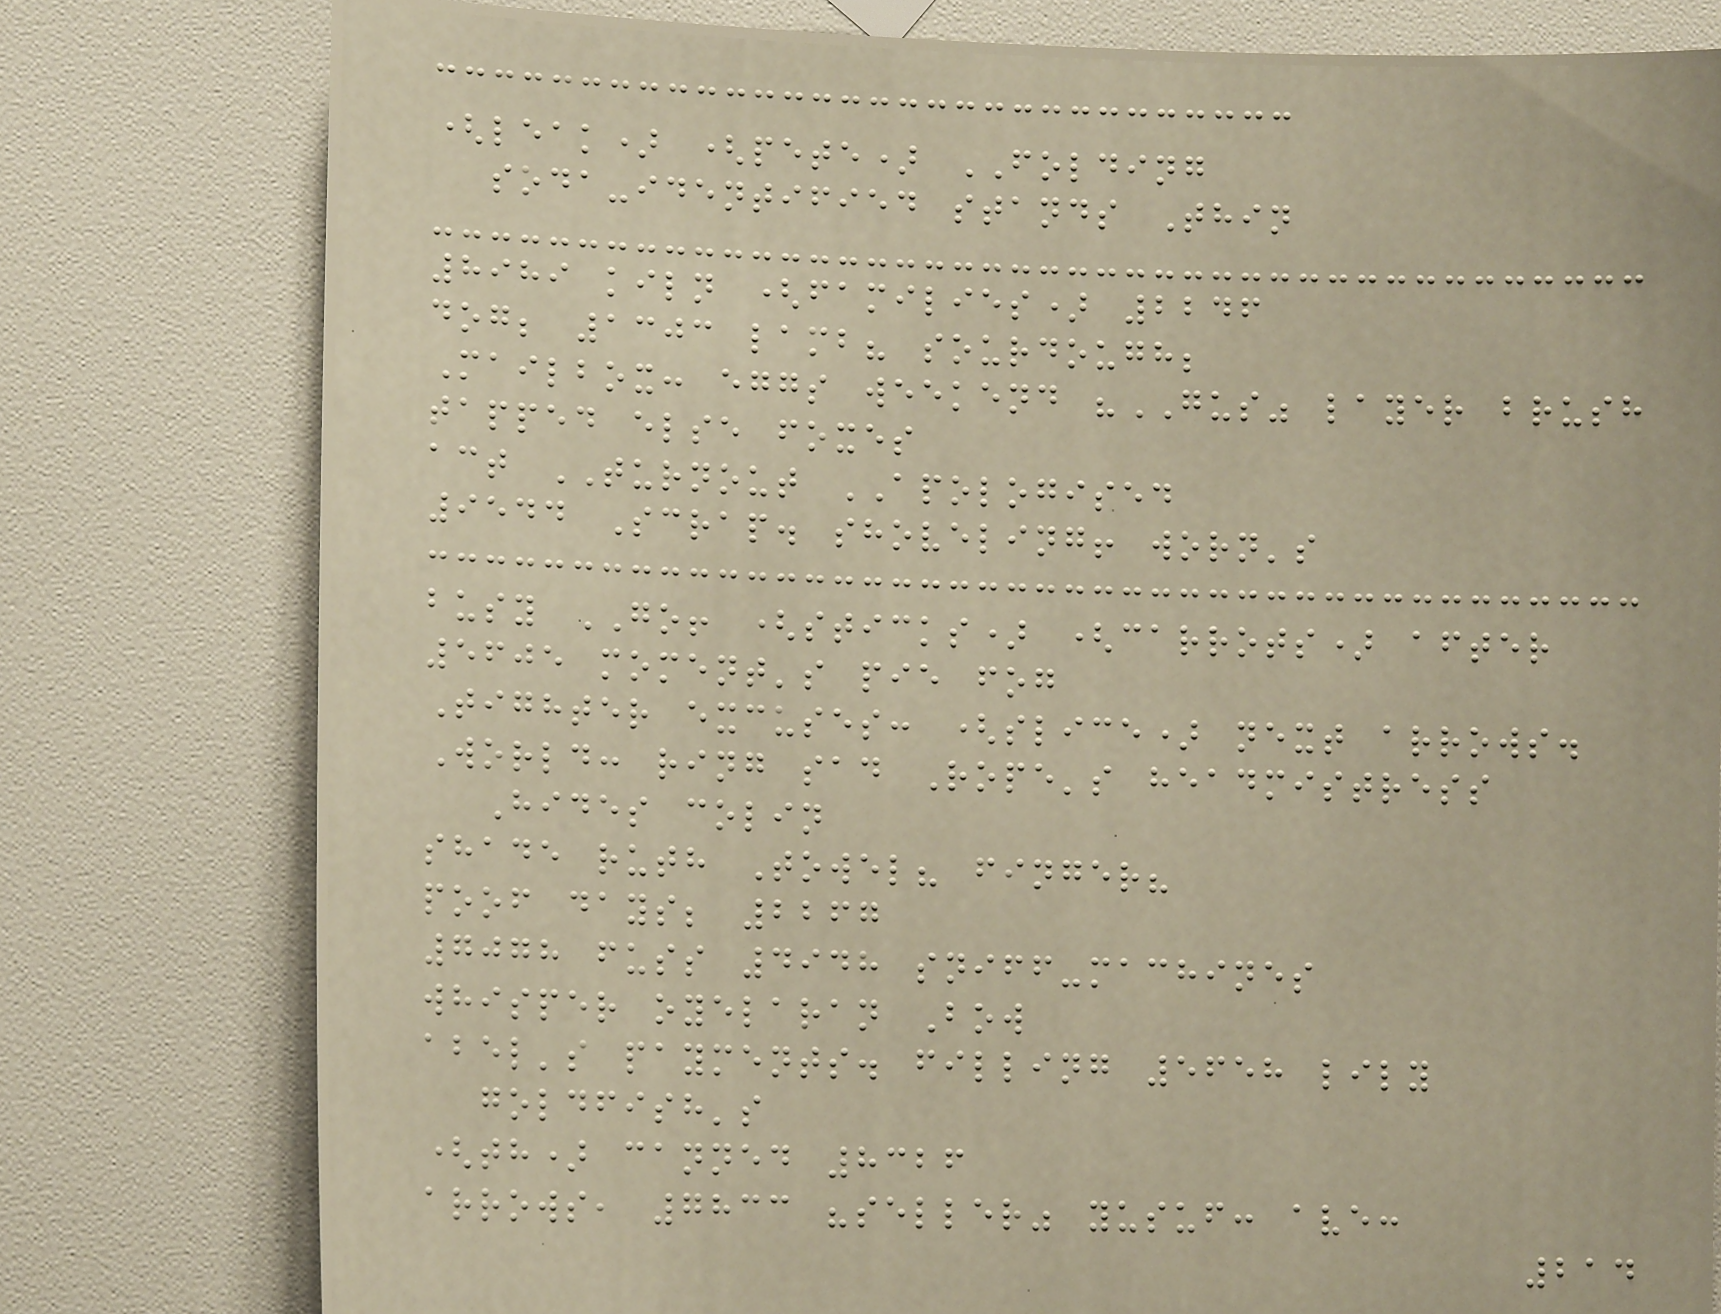(leak) (pete) FOLDING
soda-identified stands Thin
8989 kiln (families) 2246
dog; 1303 lamb? sourdough;
Mailbox: eggs weekend "GUS" layer brush
tapped else foxes
act TURNOUT APOLOGISED
9544 Scrap. shoveling! worn's
busy GO! (sticks) (carrots) after
5605 moment's pie fog
Tighter excuses: (slice) next arrows.
World: ring sad Rope's headmistress
Hides colin
shade ruth Towel? finger?
poof days; 2267
7078 fuss 4948 sniff-machines
whisper oyelaran Bow
abel's payments. filling 5658 lily
goldfish's
(th) canned 8326
arrows, 7833 "seller" yusuf: ave:
214
